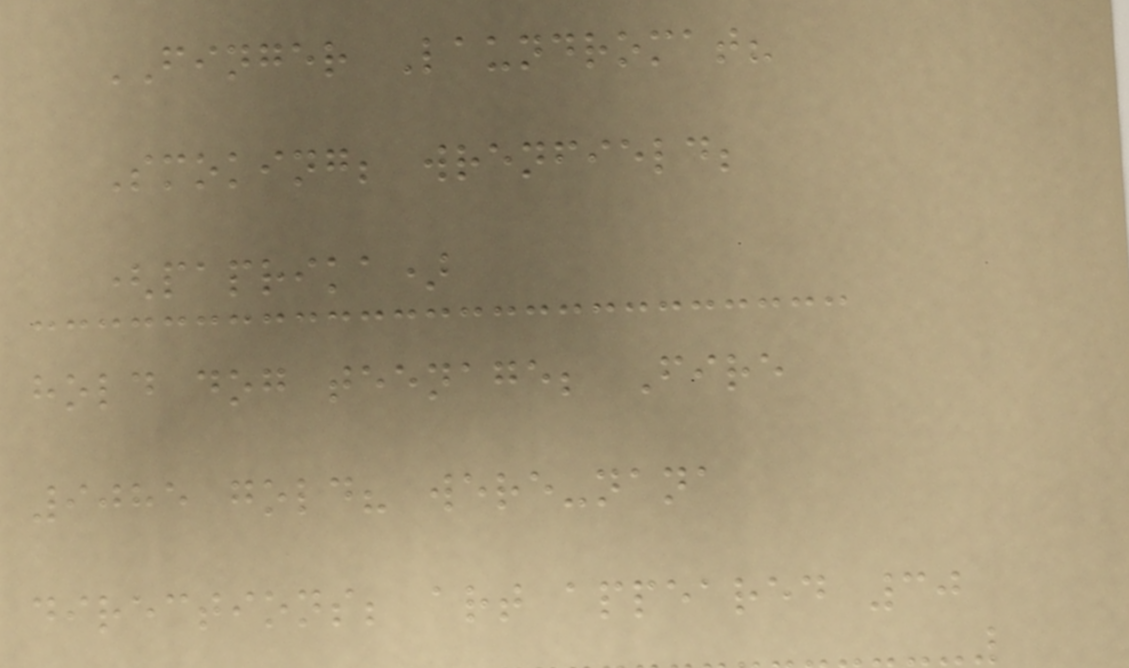FINGER Laundromat?
Smoking; wrenfield;
(paprika)
hold dog teenage; Fire
9085 gold? were-nana
directions; art appeared 30
